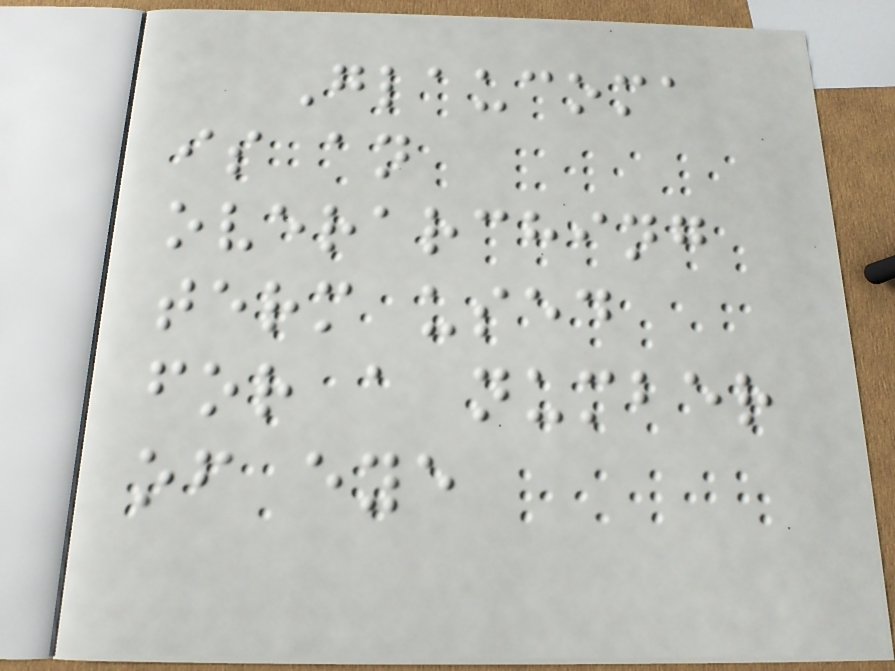Glaucoma
is an
overarching
term used
for a number
of eye
